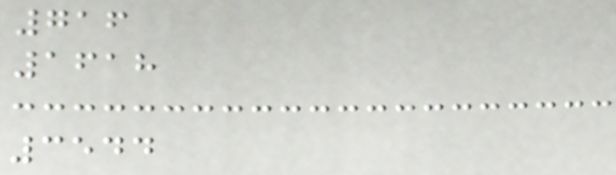716
1618
3544
